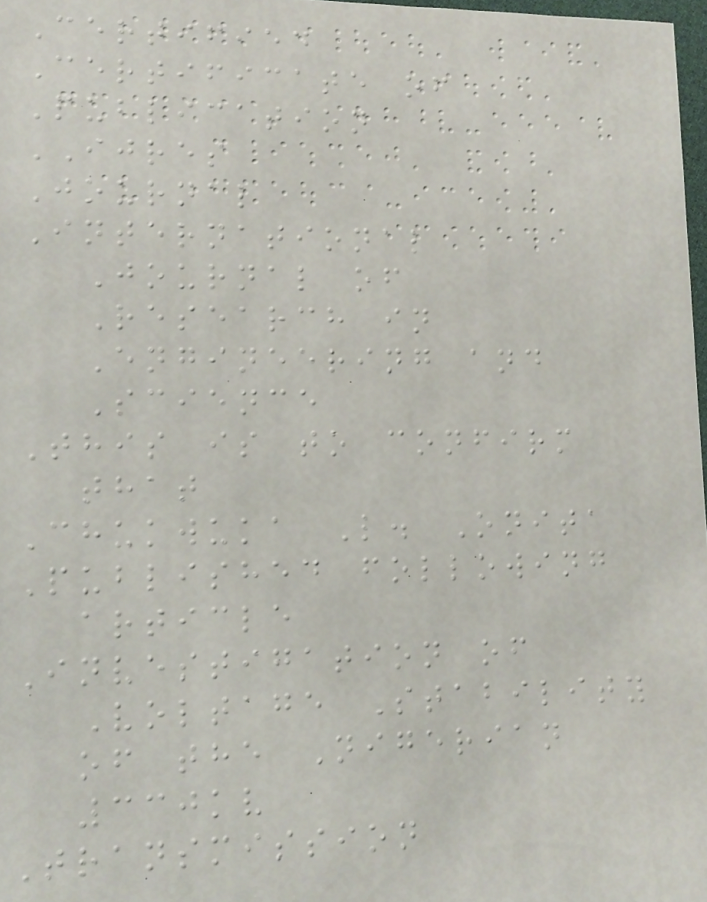Certified
Certificate of
Publication
IJRES
Journal
International
Journal of
Research in
Engineering and
Science
This is to confirm
that
Chukwuka L. Onita
Published following
article
Investigation of
Voltage Stability
of the Nigerian
330kv
Transmission
